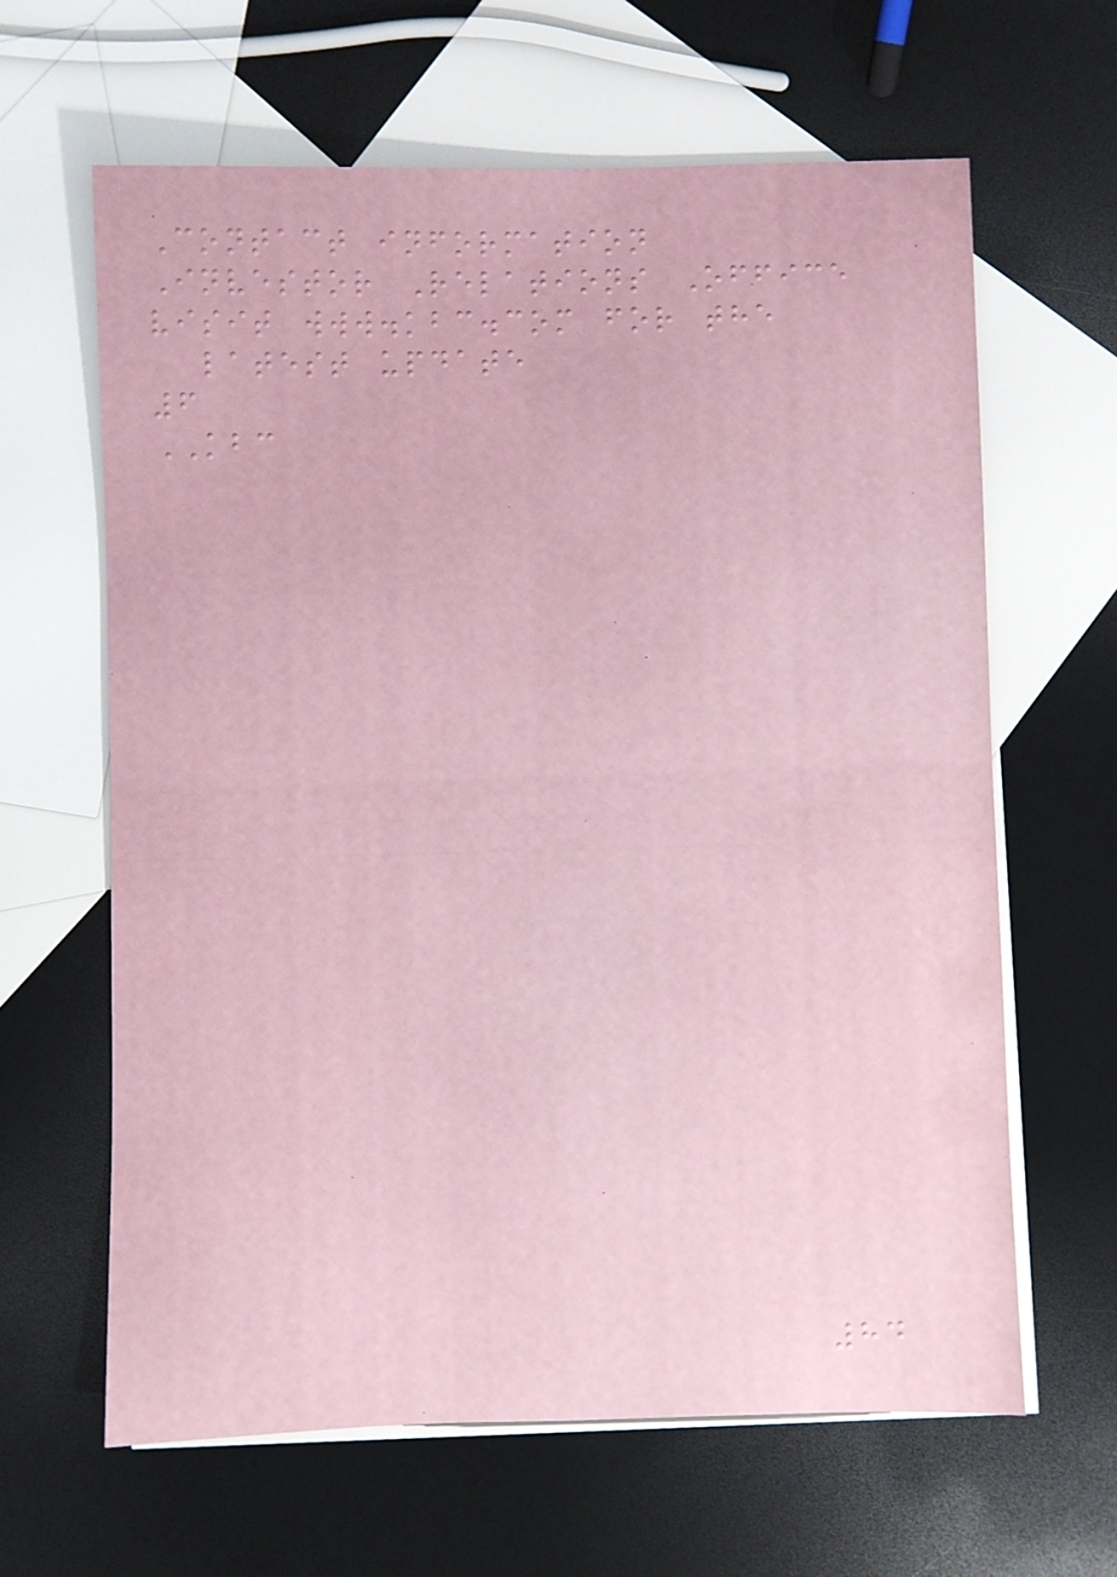Contact information
Investor Relations Office
visit www.kbc.com for the
latest update
6
KBC
84
